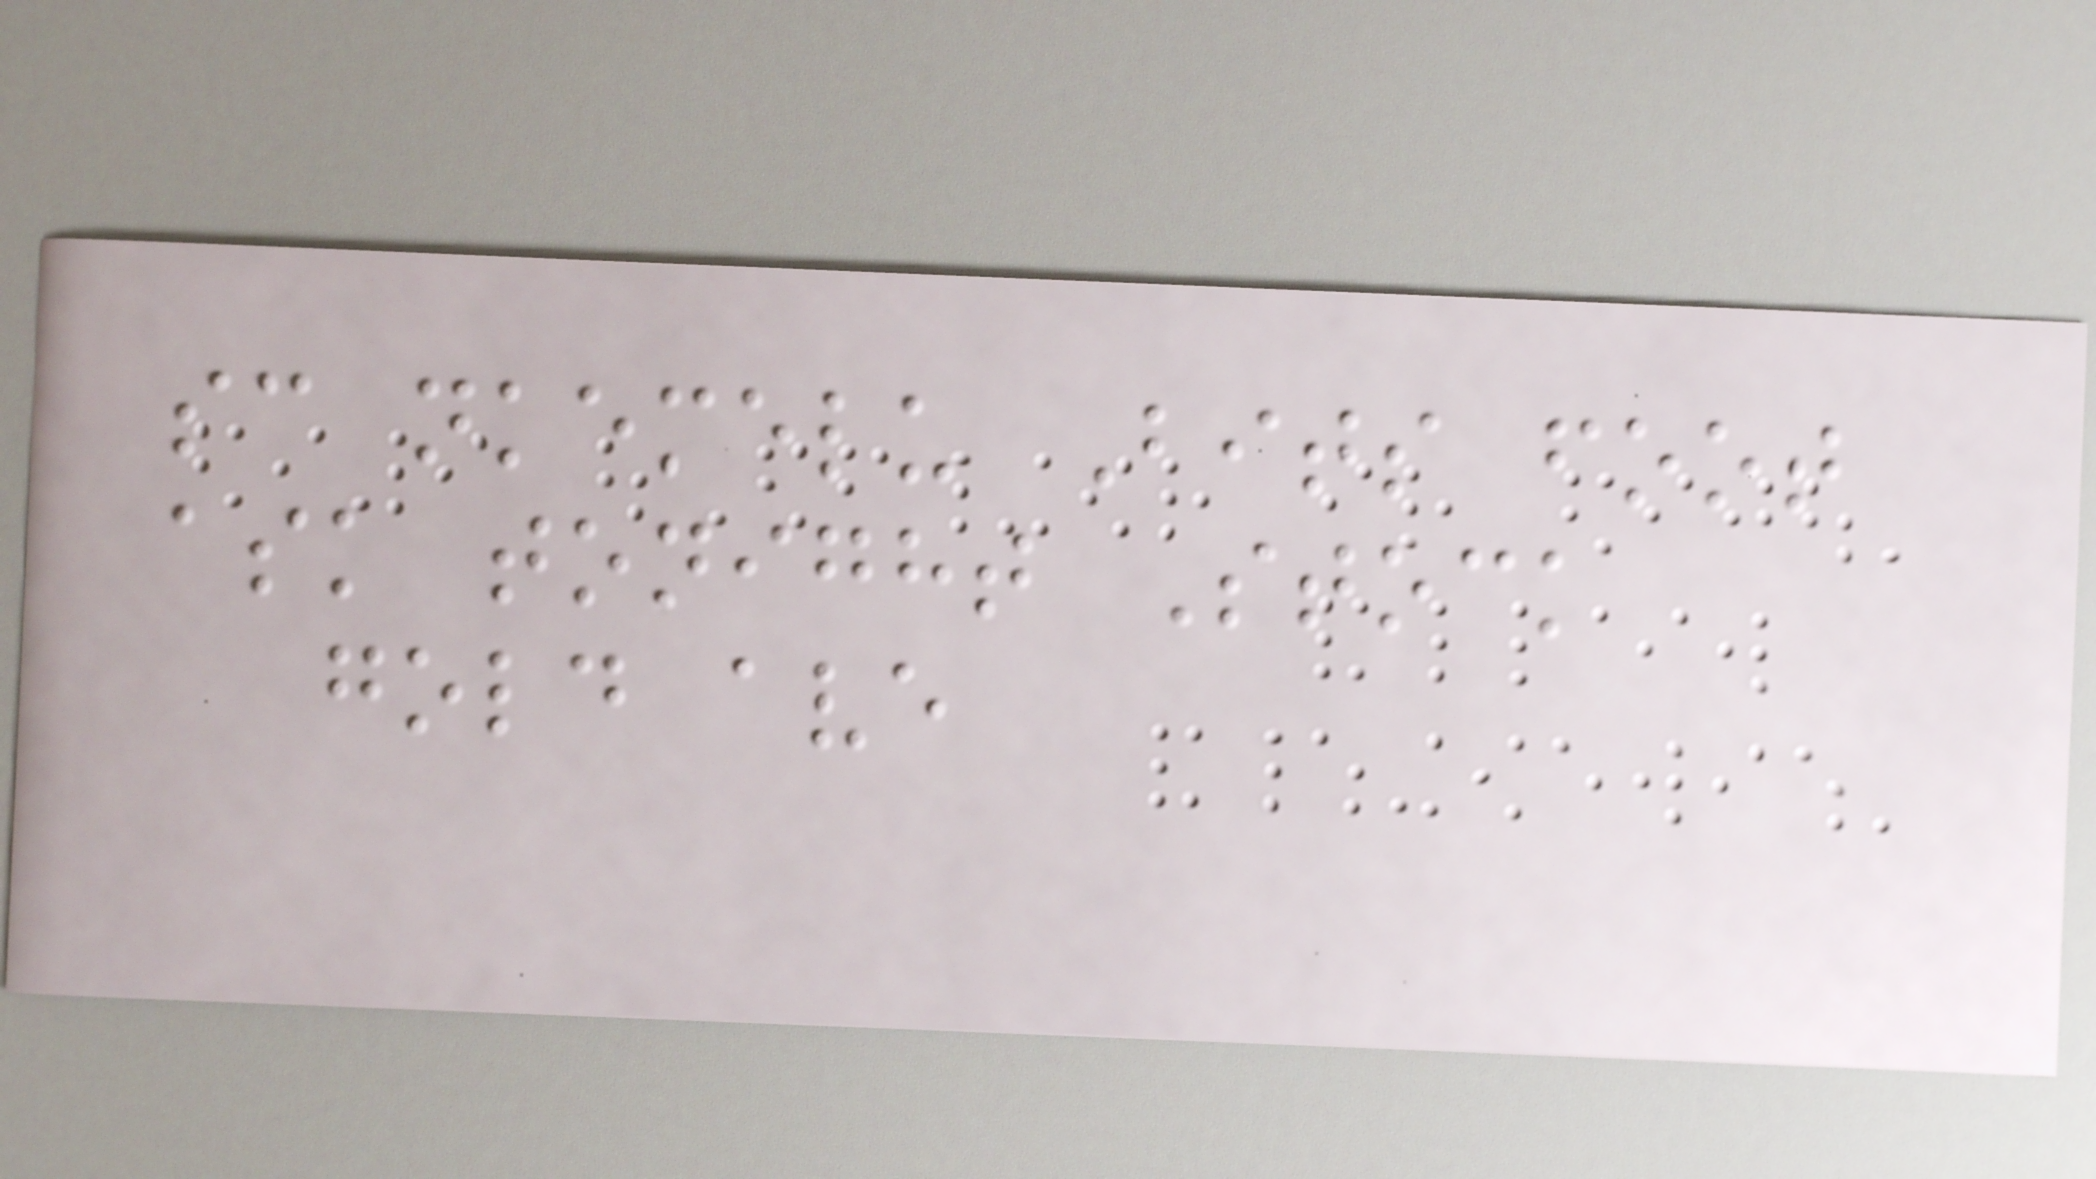sc nkemelu Bits foot
ask tonight Stock
gold ave
